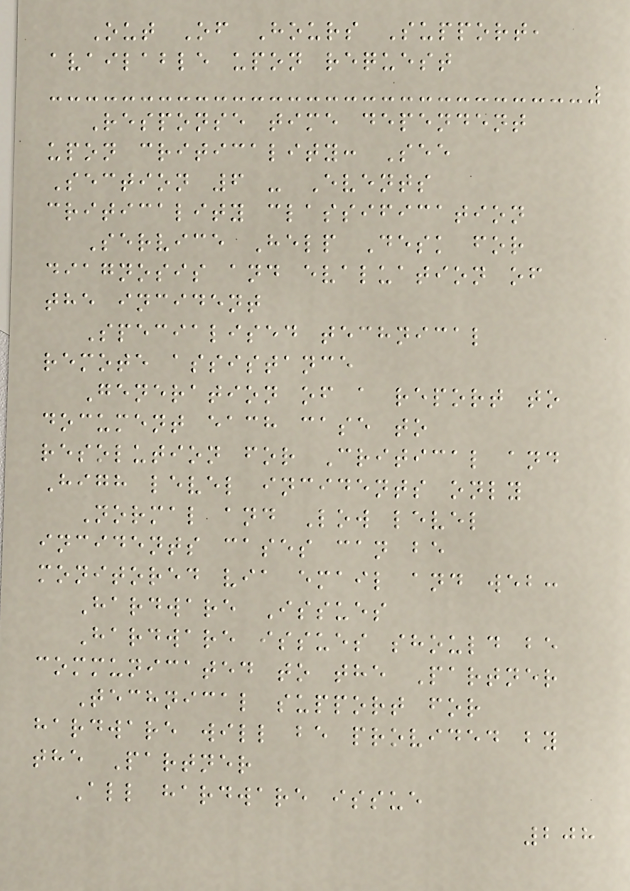Out Of Hours Support,
available upon request
Response time dependent
upon criticality: See
Section 6 - Events
criticality classification
Service Help Desk for
diagnosis and evaluation of
the incident
Specialised technical
remote assistance
Generation of a report to
document each case to
resolution for Critical and
High level incidents only
Normal and Low level
incidents cases can be
monitored via email and web:
Hardware Issues
Hardware issues should be
communicated to the Partner
Technical support for
hardware will be provided by
the Partner
All hardware issue
208
